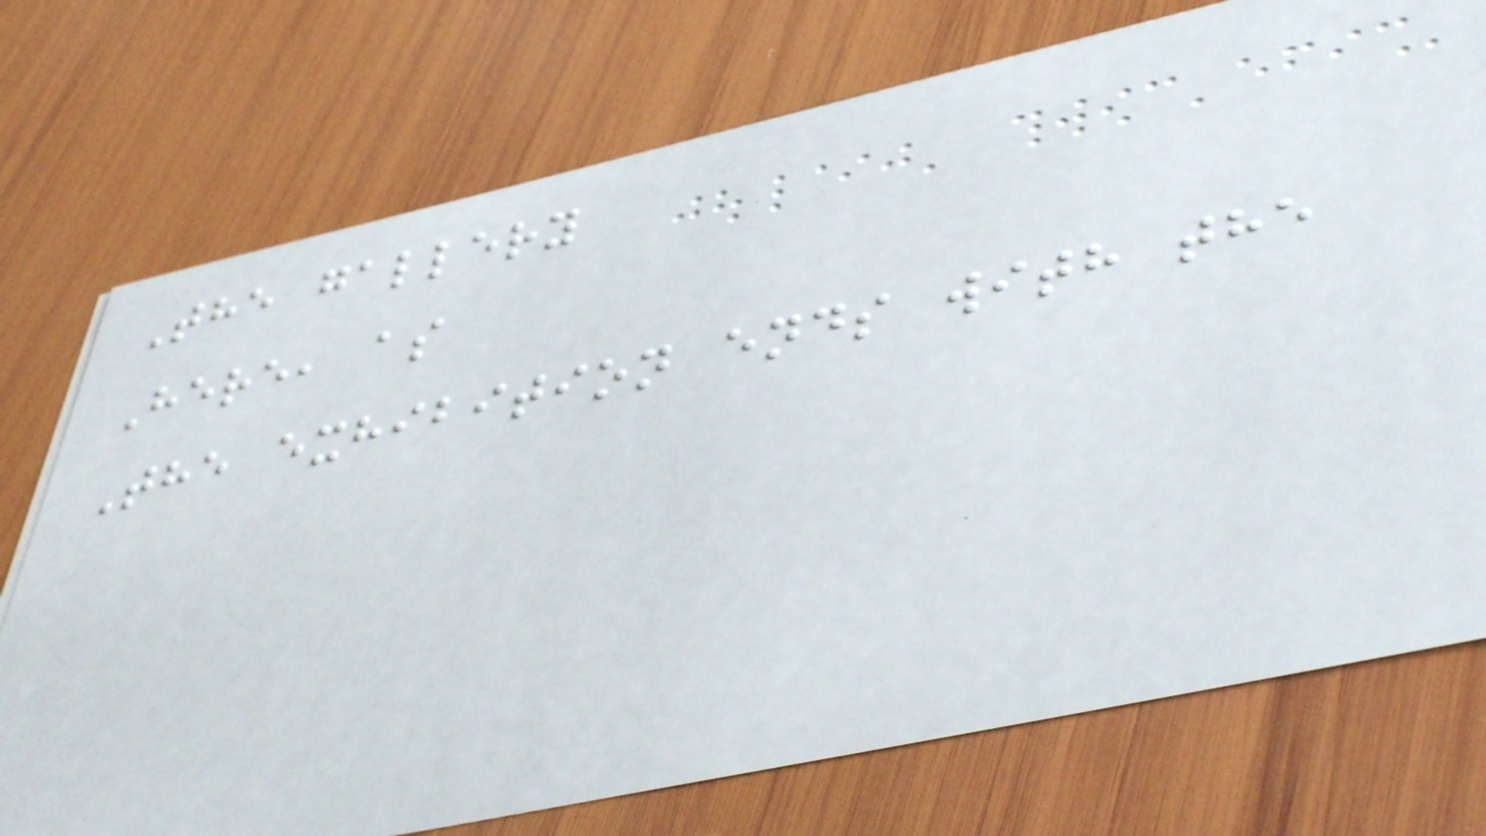The gallery
Here, as
The exhibition ends with the
